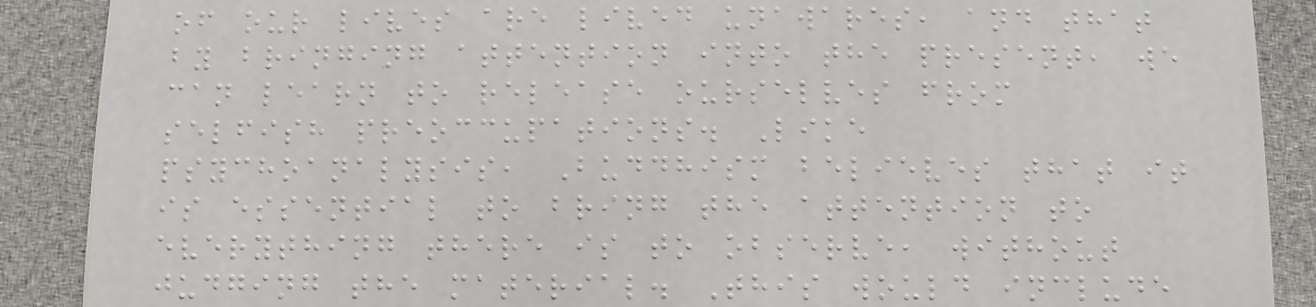of our lives are lived unawares, and that
by bringing attention into the present, we
can learn to release ourselves from
selfish preoccupations. Like
psychoanalysis, Buddhism believes that it
is essential to bring the attention to
everything there is to observe, without
judging the material. This would include
